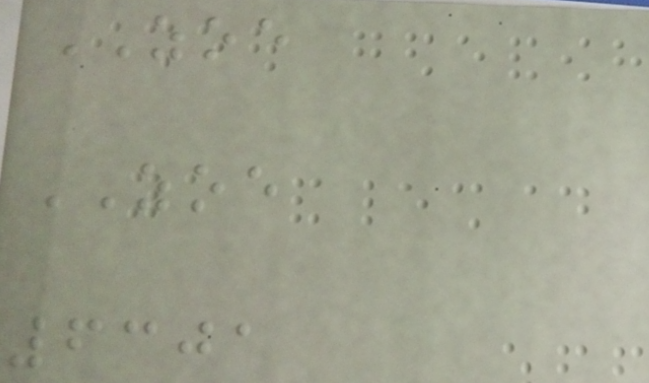ZOE
ZOE
6301
